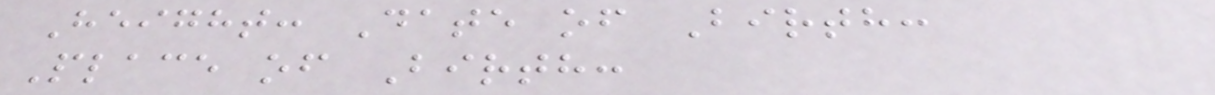Height: Date of Birth:
Place of Birth:
